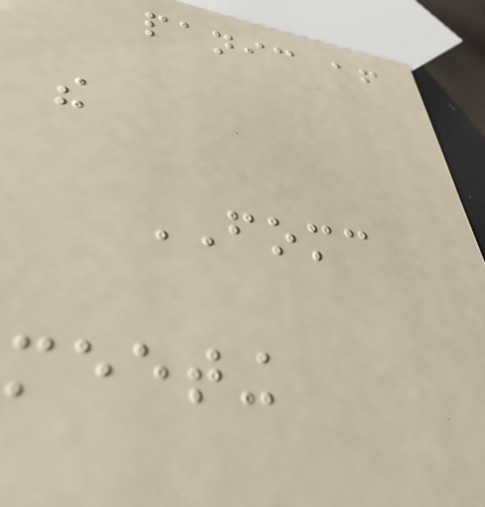panic after
the
FOMC
meeting
